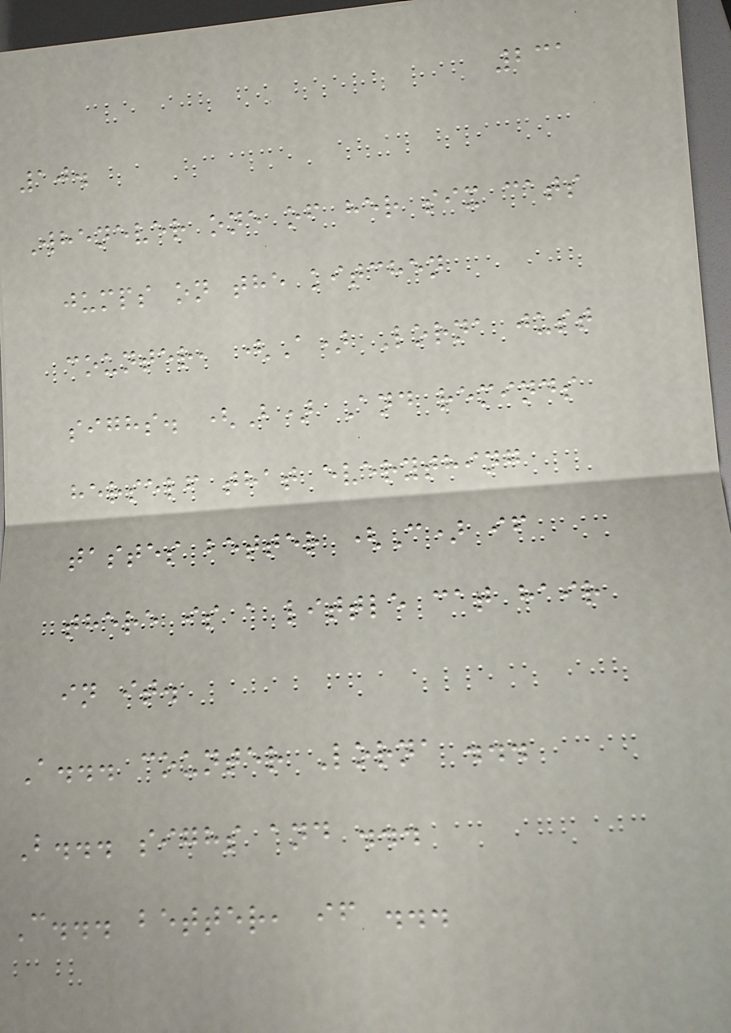231
10.
Whenever one of her six cats
jumps on the kitchen
counter, (A) Lorna just
sighs. (B) And reminds
herself that everything
tastes better (C) if
there is a little cat hair
in it.
A... counter Lorna ...
B... sighs and ...
C... better, if ...
